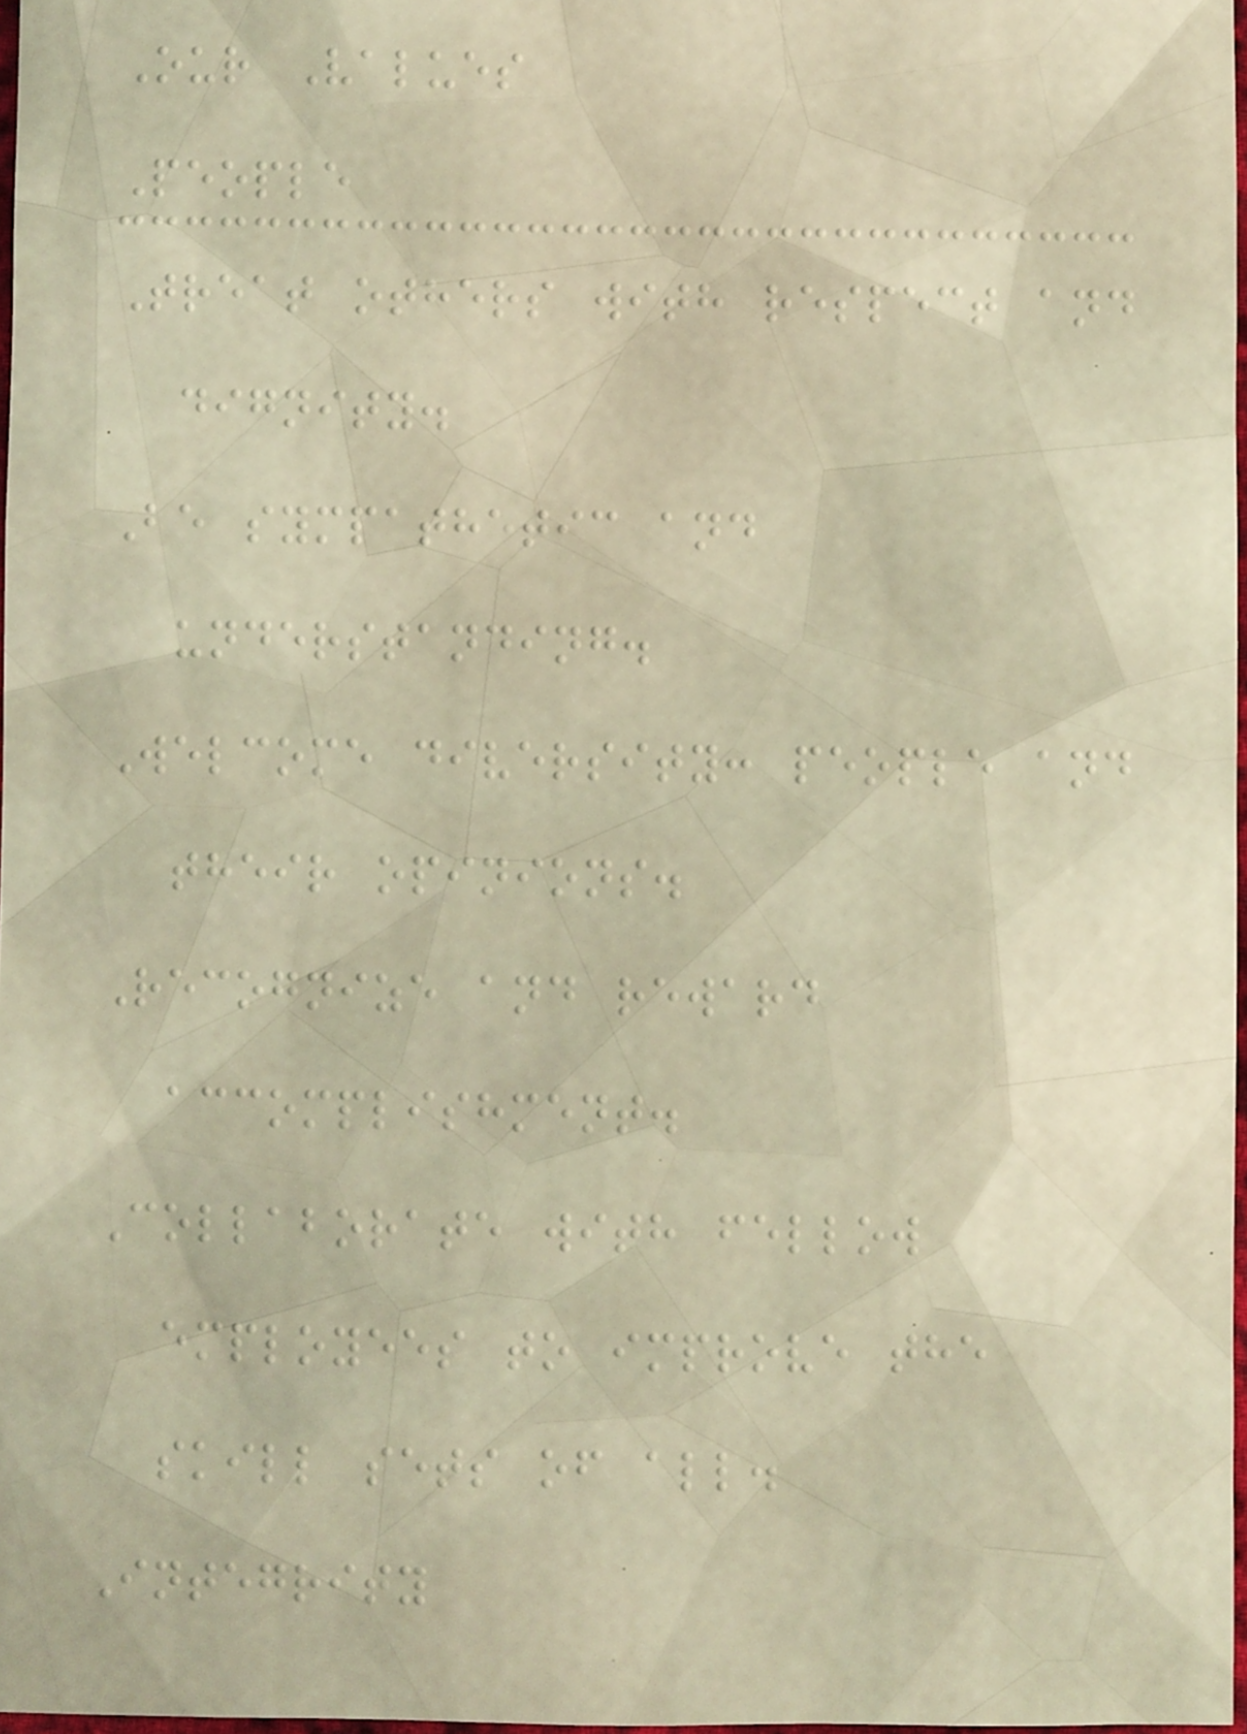Our Values
People
Treat others with respect and
dignity.
Be sympathetic and
understanding.
Welcome diversity: people and
their opinions.
Recognize and reward
accomplishment.
Collaborate with fellow
employees to improve the
skill sets of all.
Integrity
